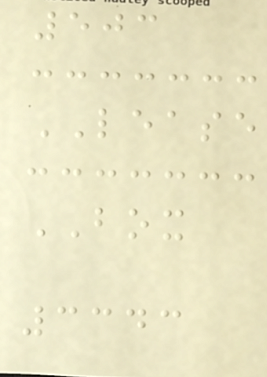503
LEASE
BOX
3343
